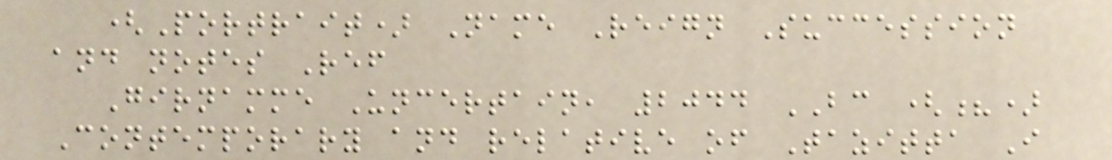(Portrait) Name Reign Succession
and notes Ref
Girnamme Uncertain, 2044 BC (?)
Contemporary and relative of Tazitta I
